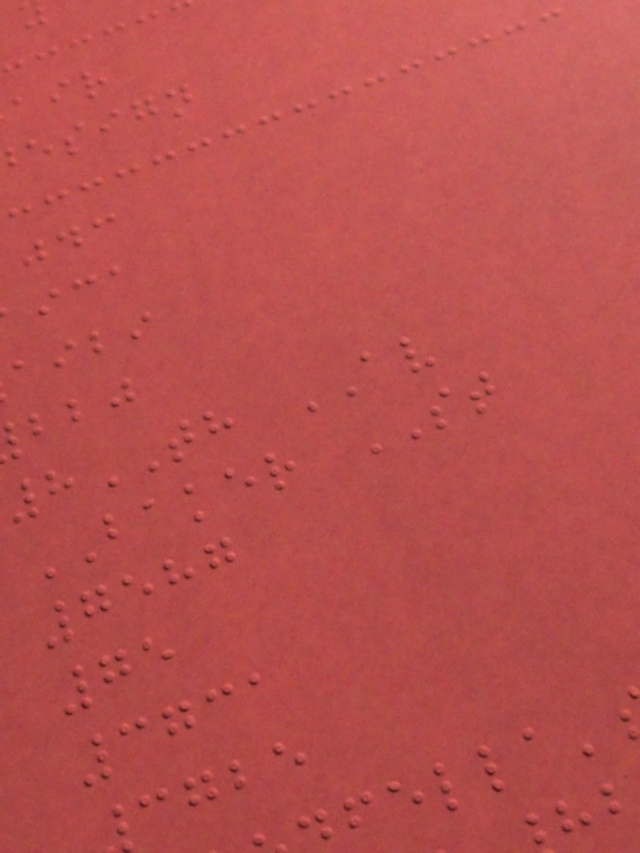esign
aibi
8TH AV
BAKER ST
7587
75
3731
cgbe
